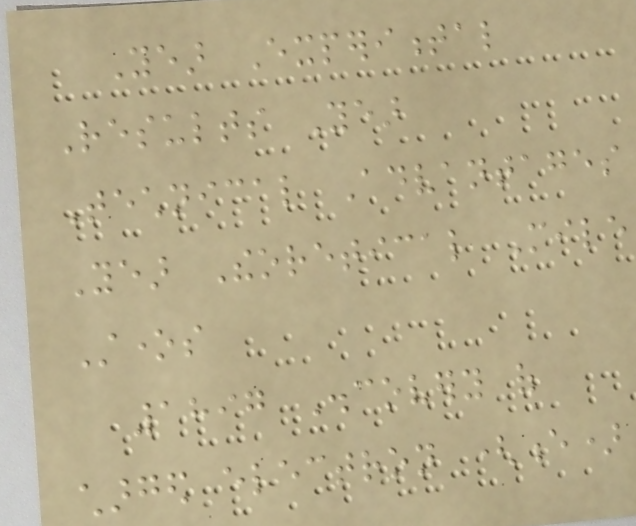Year Experimental
Results Year
Technical Advantages
Year Theoretical Mile
Stones
1897 Discovery of
charged electron (e)
